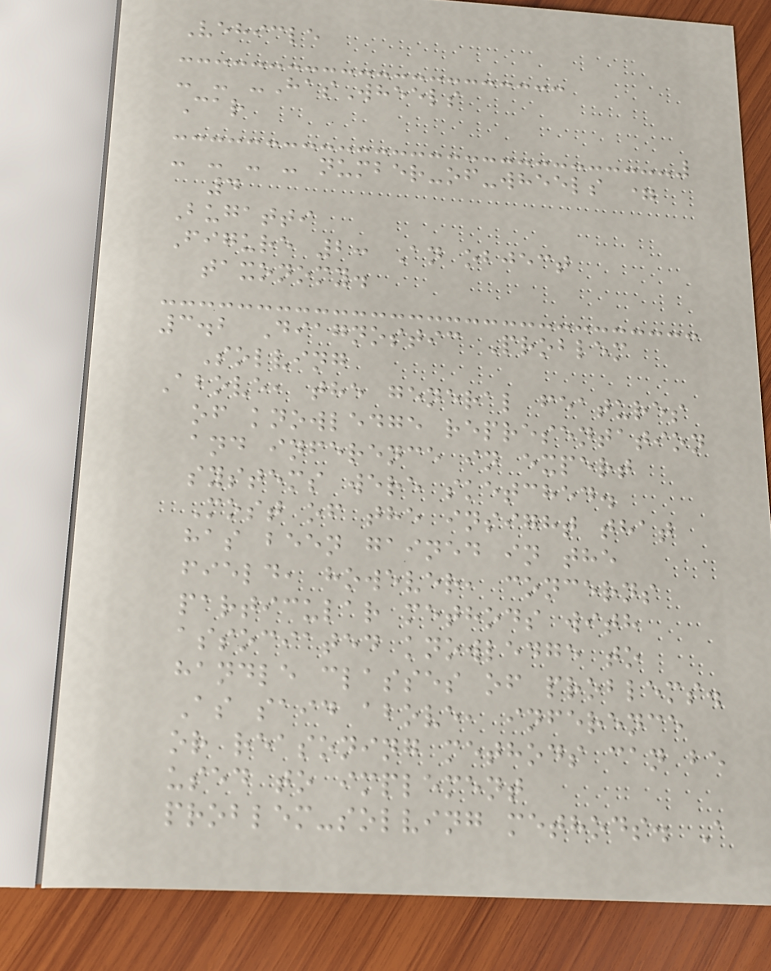Vehicle
- - -HasWheels
Car
- - - - number-of-wheels =
4
Bugatti
Figure 2: An object
taxonomy.
3.2 Diagnostic Problem
Solving
Above, the general features
of knowledge representation
and inference in expert
systems were sketched.
Most of the insight that
has been gained in the
field, however, concerns
particular methods with
associated knowledge to
handle classes of problems.
As said above, inference
or reasoning methods can be
used to implement
problem-solving methods. A
